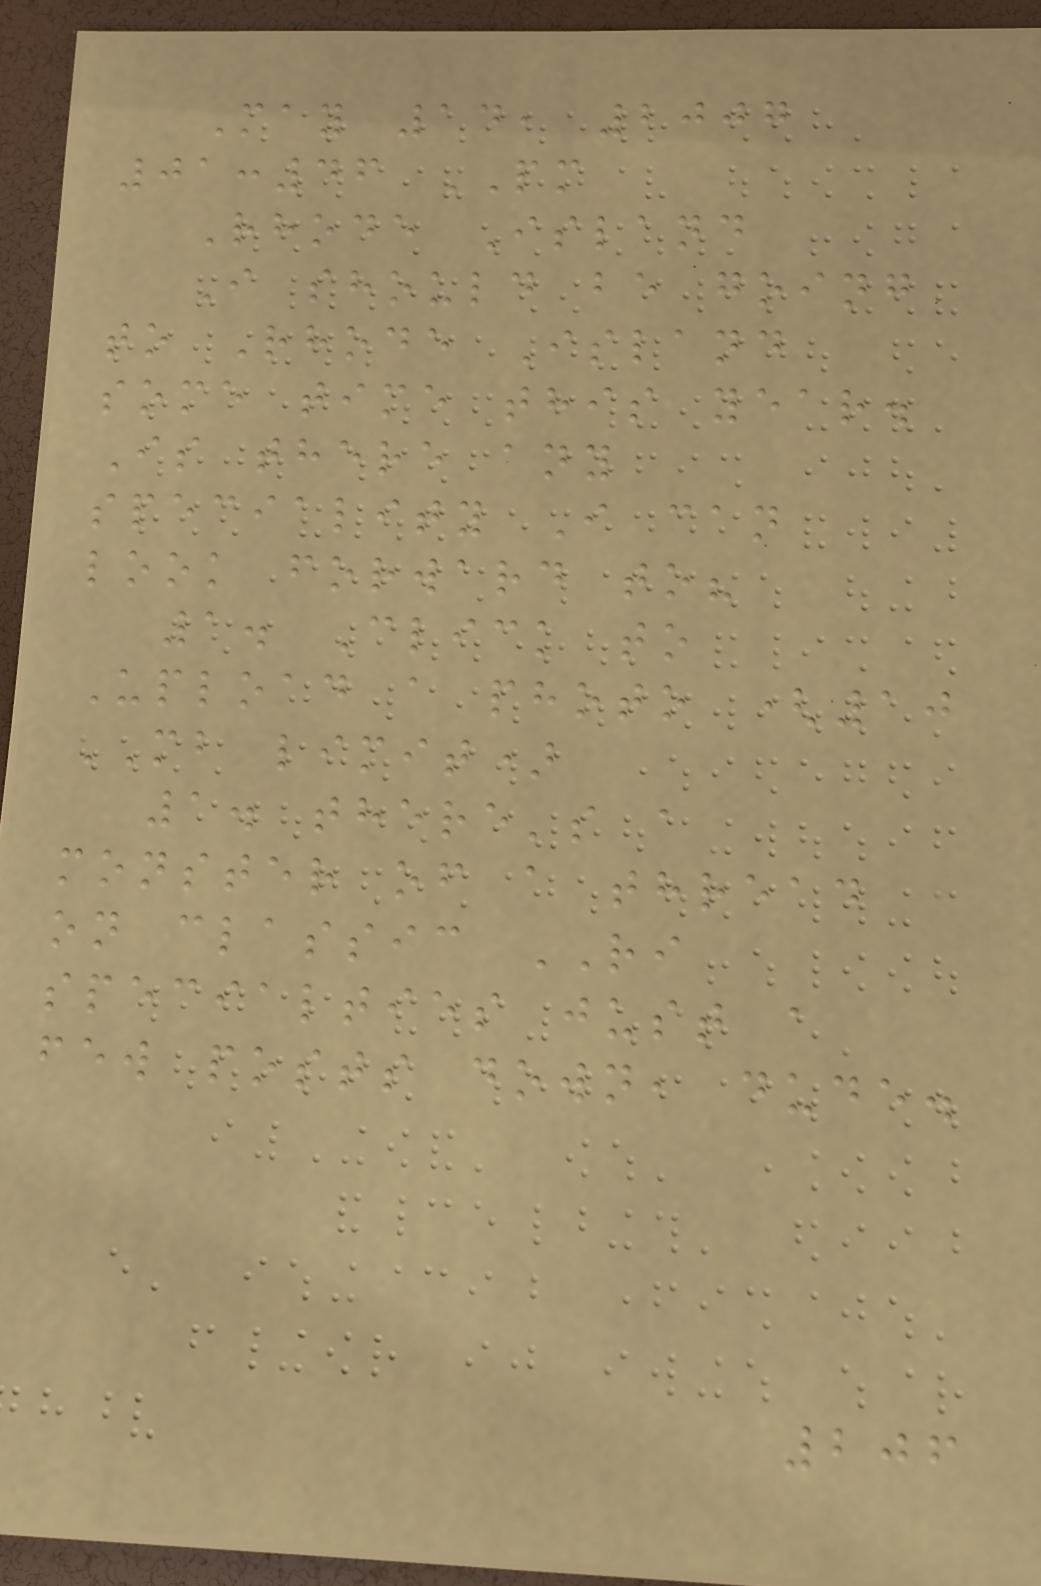May 14, 2007
01:46 PM
Rhode Island
I should be going
to Rhode Island
some time this year.
Is there any
speciality I can
look forward to?
1. Click to
Upload a photo (10
MB limit)
1. there's a
monster of a thread
on classic RI
specialties just a
few posts down, dude.
206
